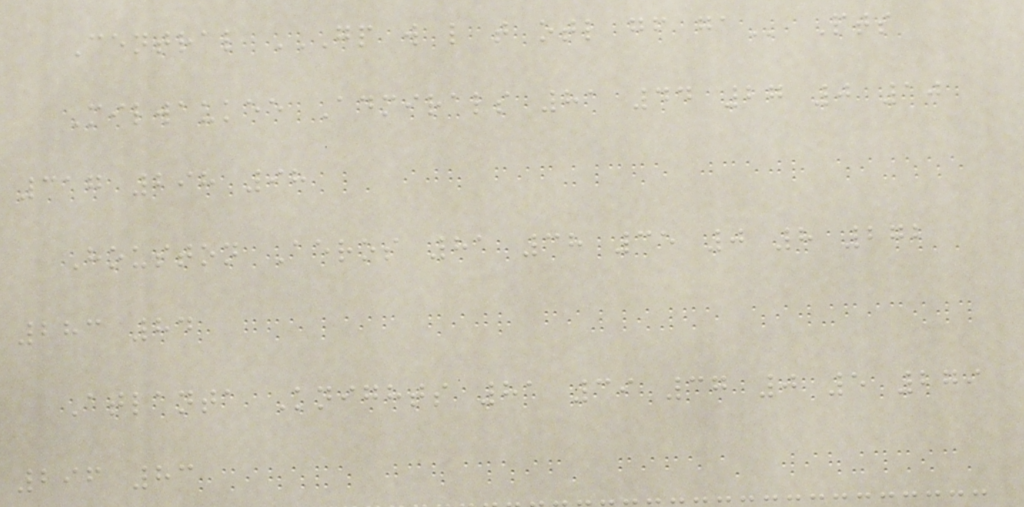Central GP W L T OTL GF GA Pts
Milwaukee Admirals 81 44 27 0 10
317 298 98
Houston Aeros 81 38 35 0 8 272
283 84
Atlanta Knights 81 39 37 0 5 279
296 83
